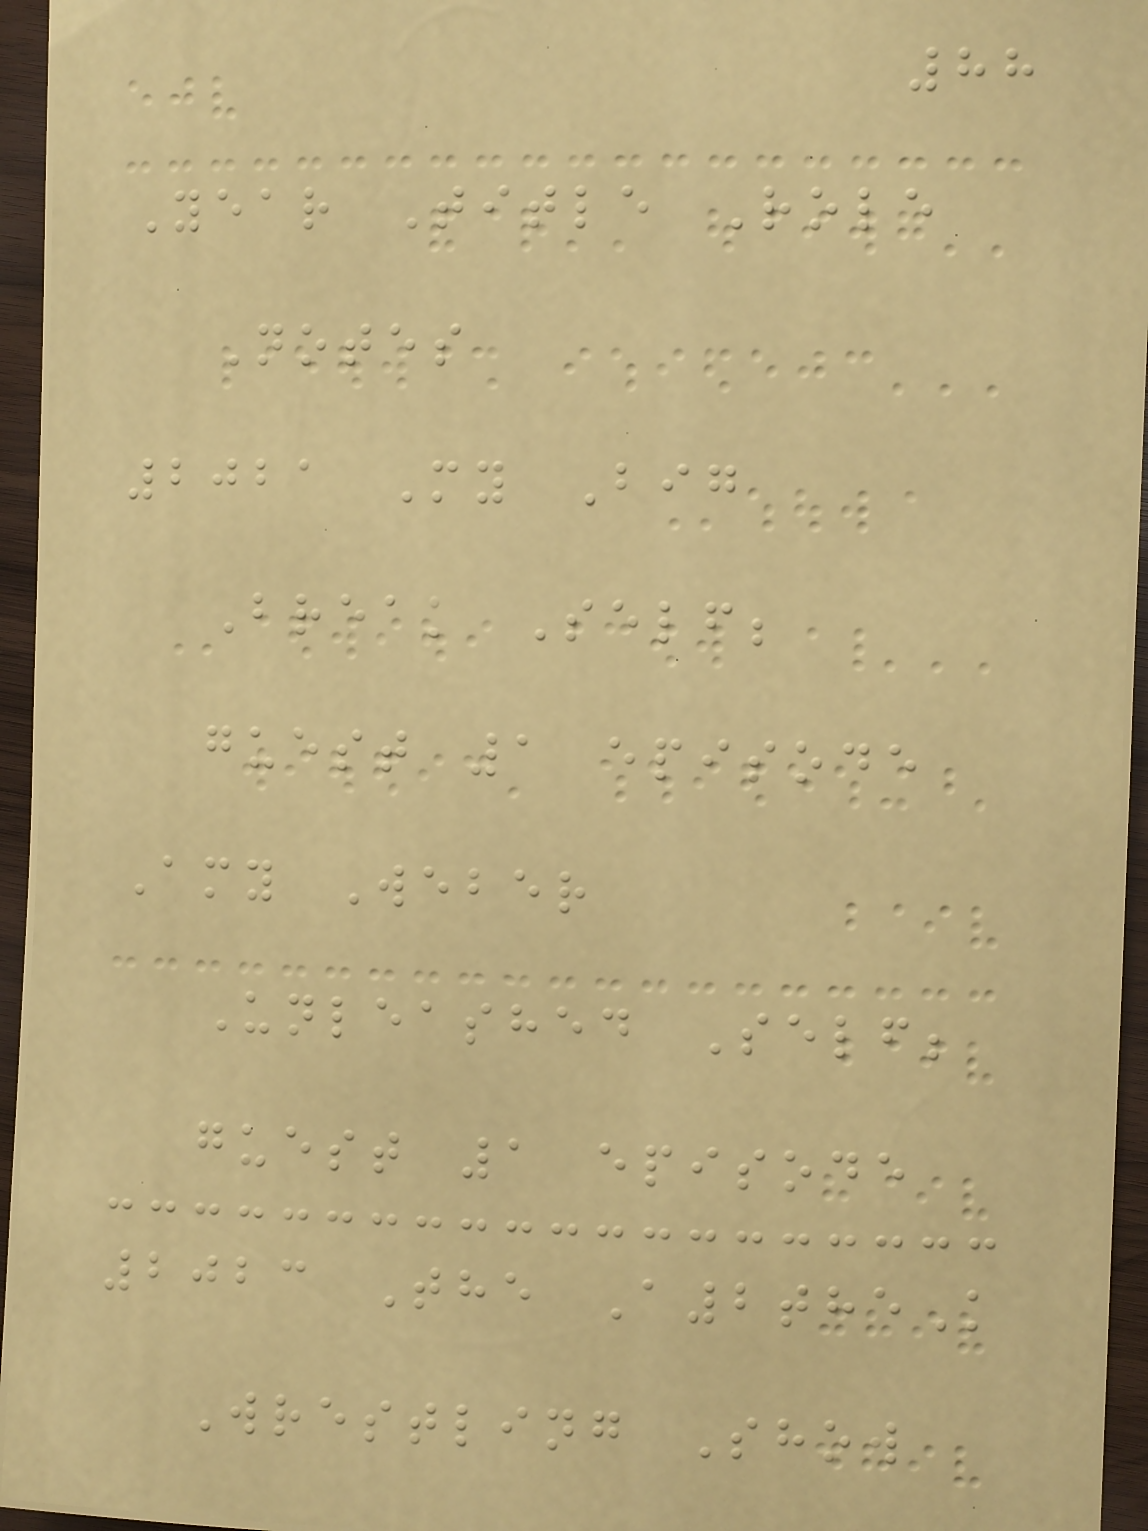88
Year Title Role
Notes
2021 My Big
Break Self;
guest 1 episode
Amy Weber
Unleashed Self;
guest 1 episode
2023 The A2theK
Wrestling Show
